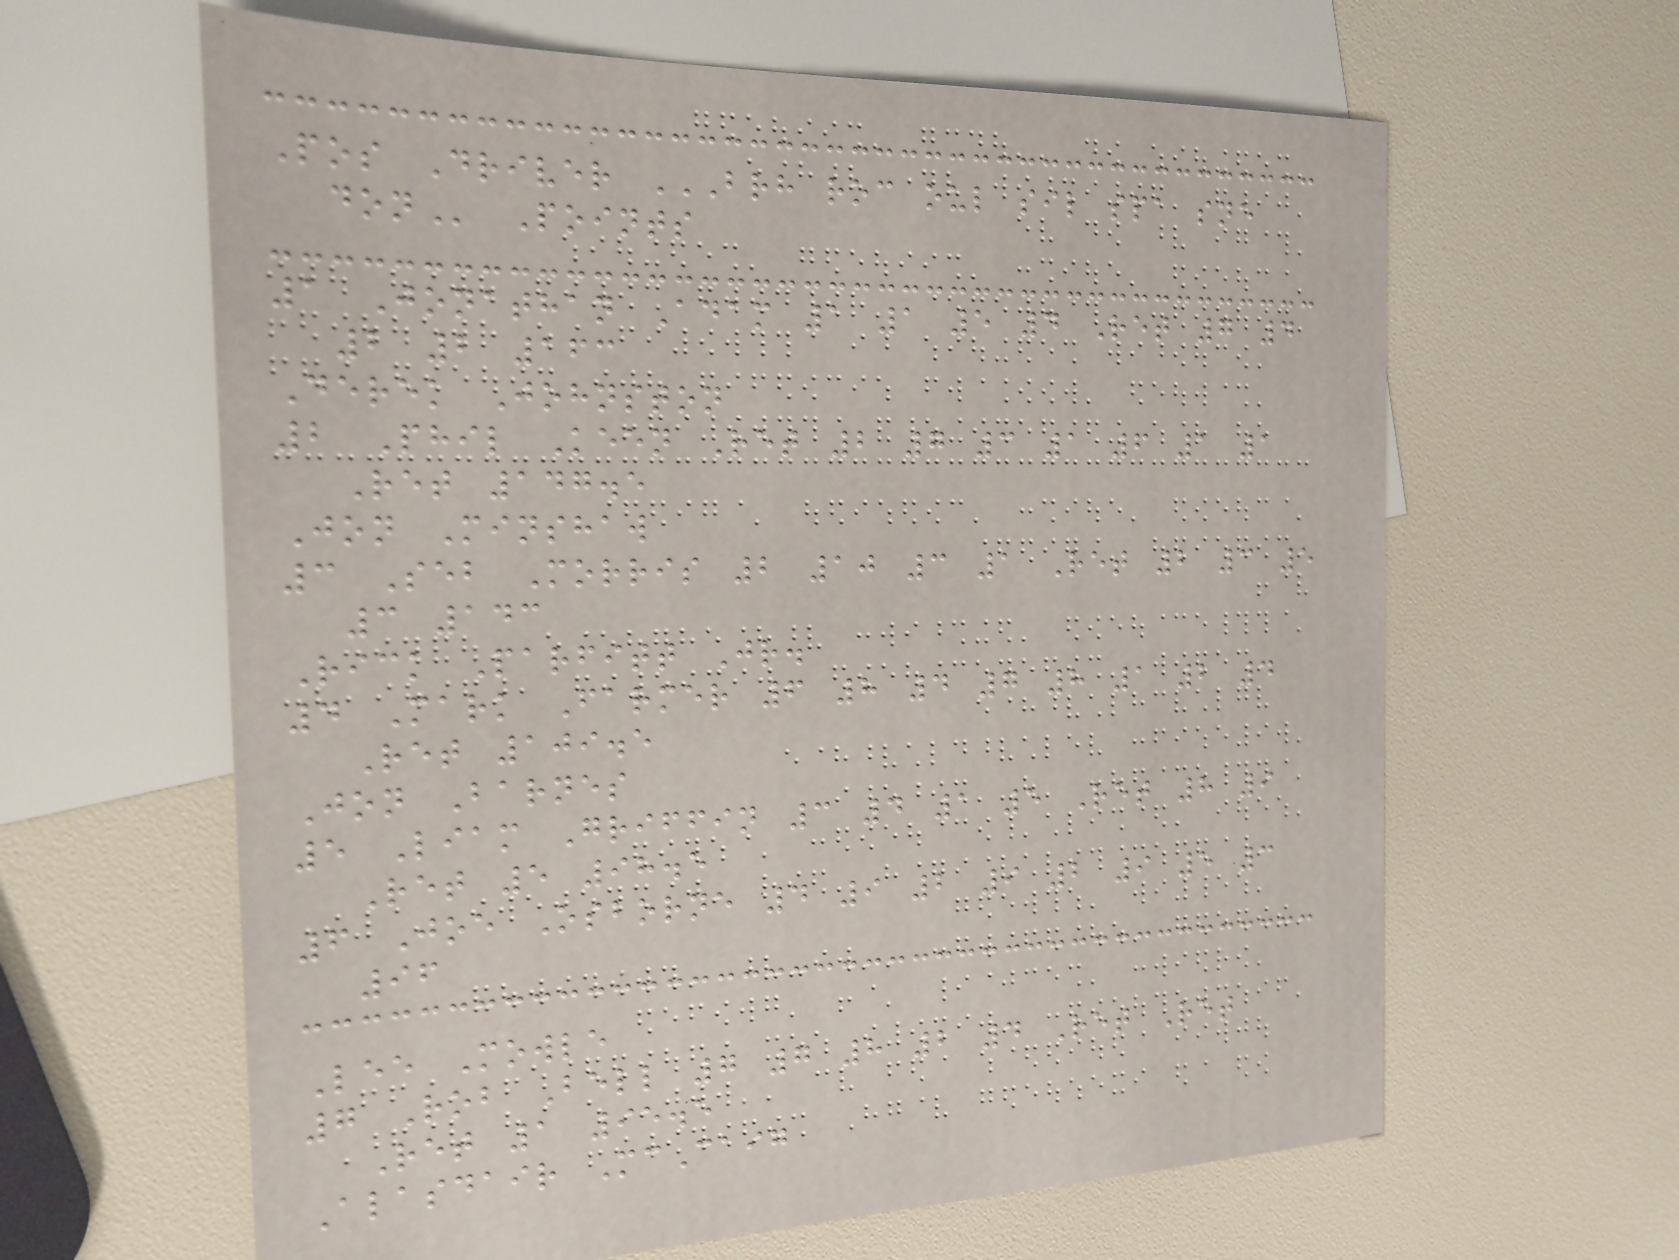Pos Driver BRH ROC OUL SIL SPA SNE
DON Points
1 Jonathan Adam 1 1 5 4 Ret 7 4
2 2 163
Derek Johnston
2 Phil Keen Ret 2 7 3 1 6 1 1
Ret 147.5
Jon Minshaw
3 Seb Morris 2 10 3 1 Ret 2 3 5
3 143
Rick Parfitt Jr.
4 Mark Farmer 6 8 4 7 8 1 2 4
Ret 109.5
Jon Barnes
5 Liam Griffin 3 4 1 5 Ret 8 9
Ret 5 98.5
6 Joe Osborne 4 9 2 9 2 9 5 3
96
Lee Mowle
7 Rob Bell 7 7 8 2 4 Ret Ret
Ret 1 95.5
Alasdair McCaig
